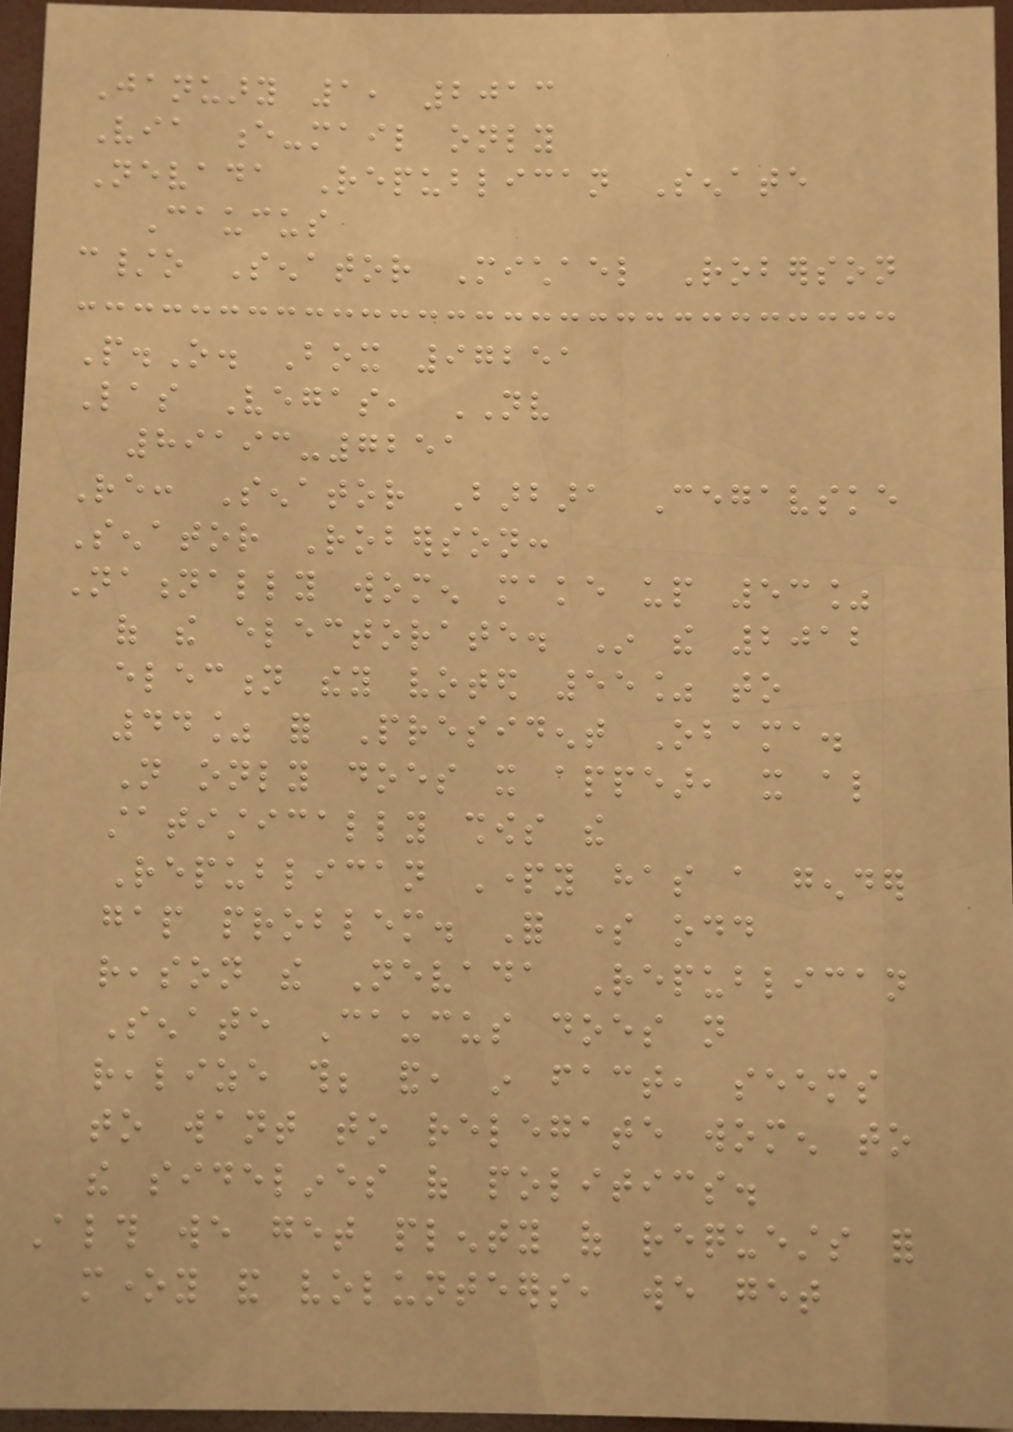January 1, 2013
Via e-mail only
Nevada Republican Senate
Caucus
c/o Senator Michael Roberson
P.O. Box 97251
Las Vegas, NV
89193-7251
Re: Senator Barbara Cegavske
Senator Roberson:
Nationally women make up 53%
of the electorate. In the 2012
election they voted 55% to
44% for President Obama.
Not only does it appear, it also
statistically shows the
Republican Party has a gender
gap problem. For some odd
reason the Nevada Republican
Senate Caucus does not
realize this; and, in fact, seems
to want to relegate women to
the sidelines of politics.
Although we get plenty of requests for
money and volunteers, we get
